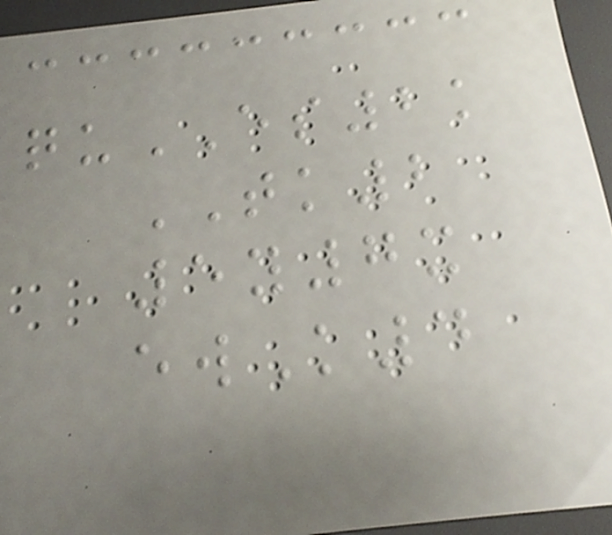quES2k
TK2
5y7x
ewK4
